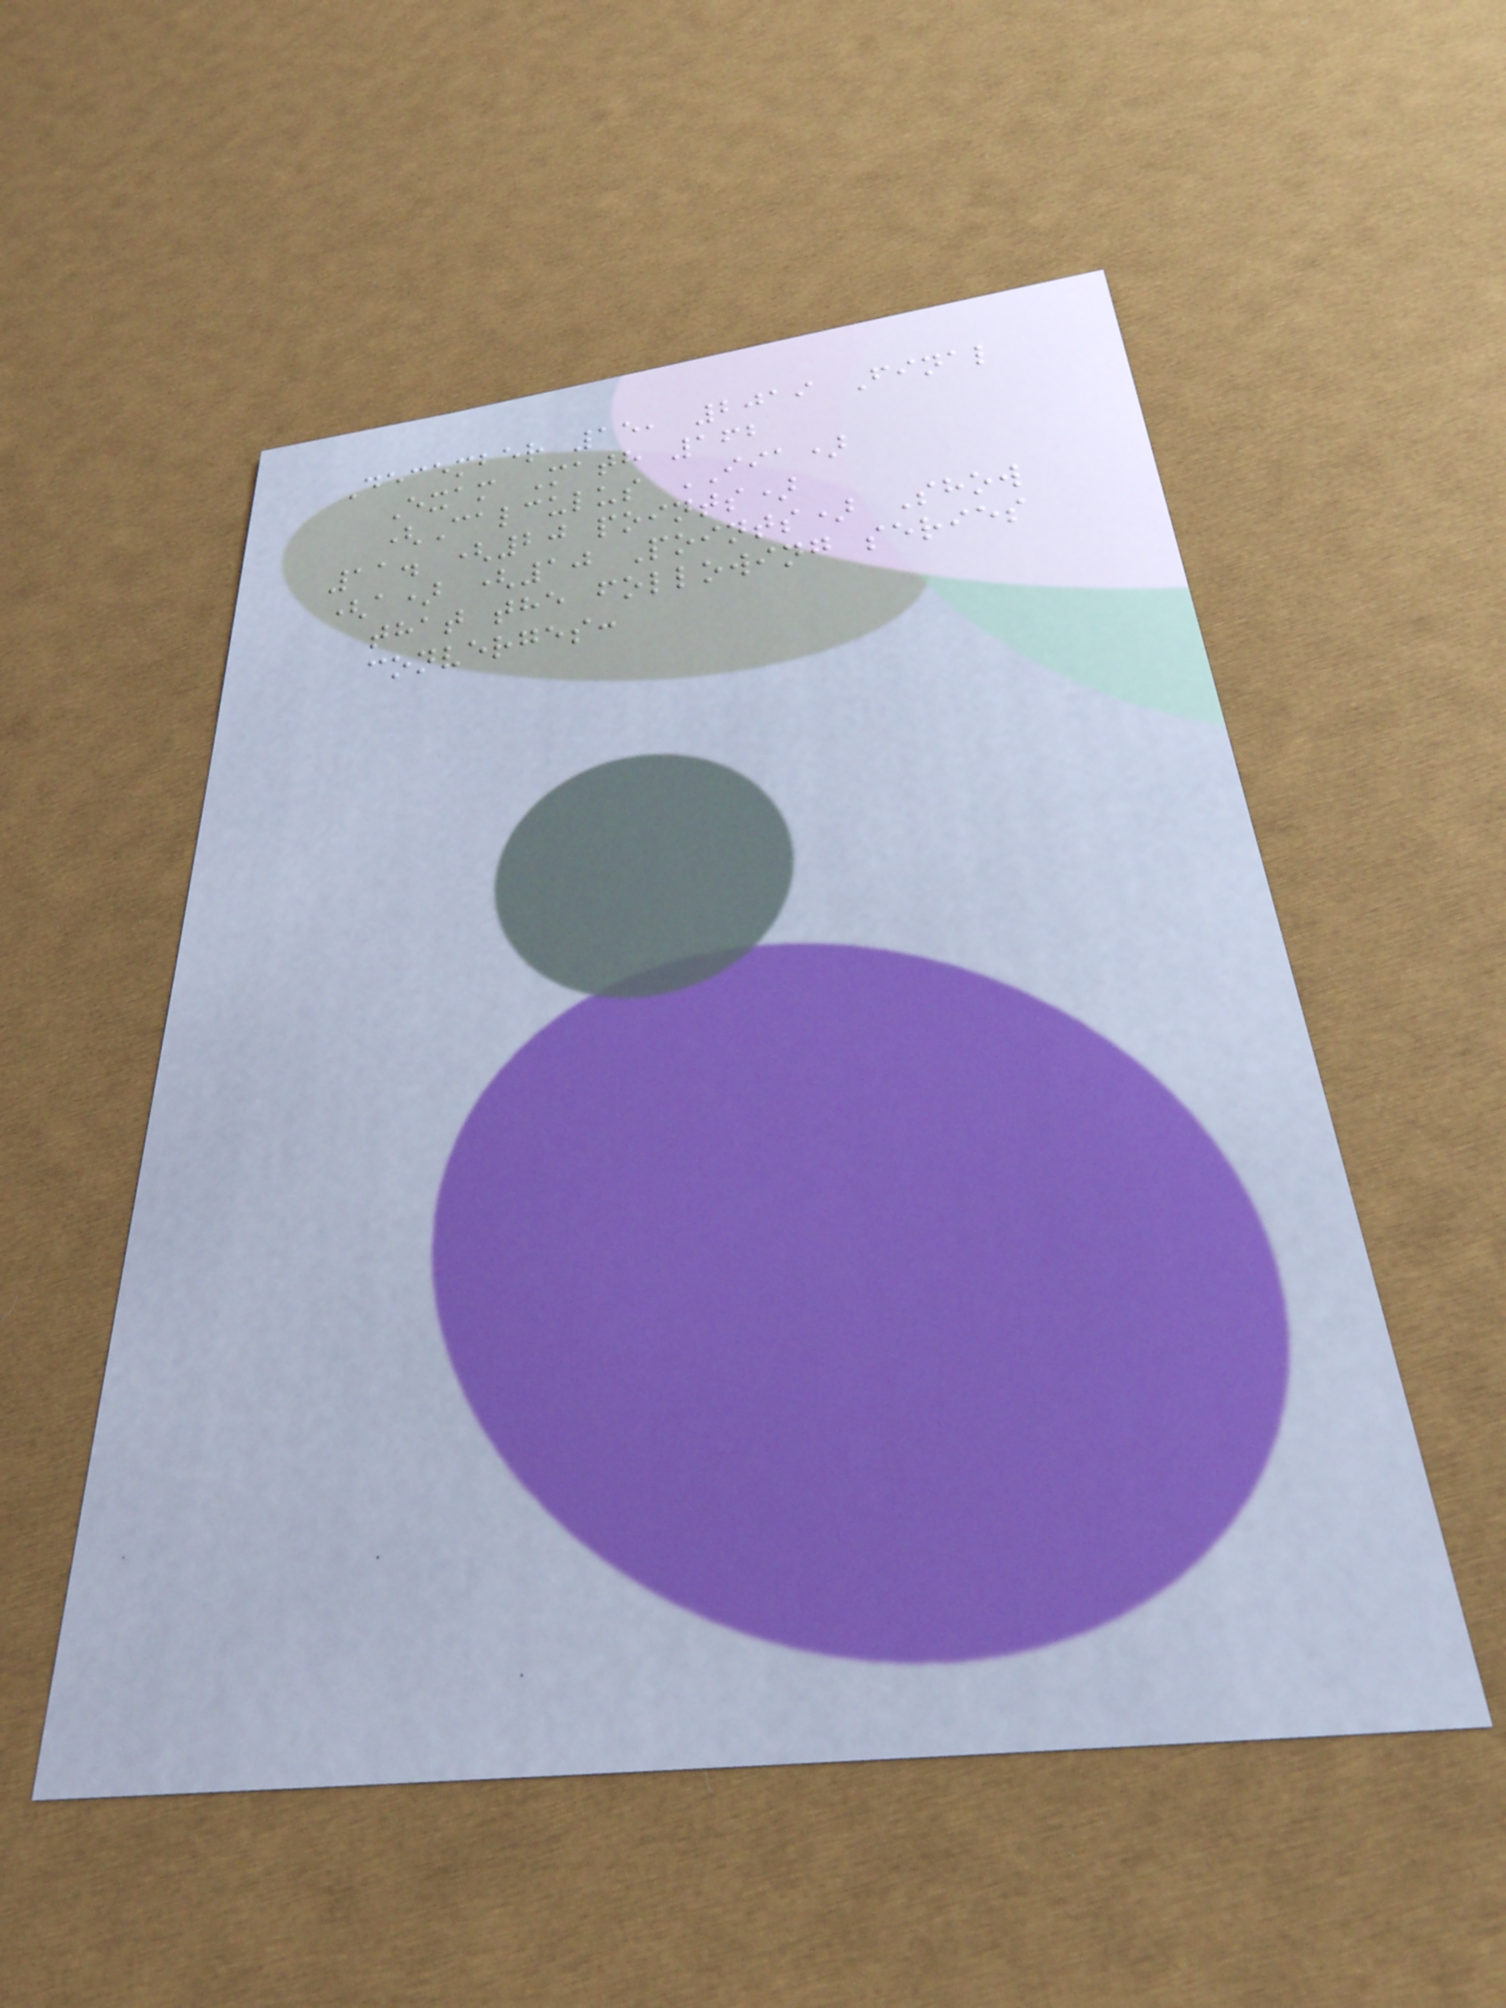December 15, 2019 Final
Exam Math 162
(Calculus IIA)
11. (20 points)
(a) (10 Points) Show
that the following series
converges:
